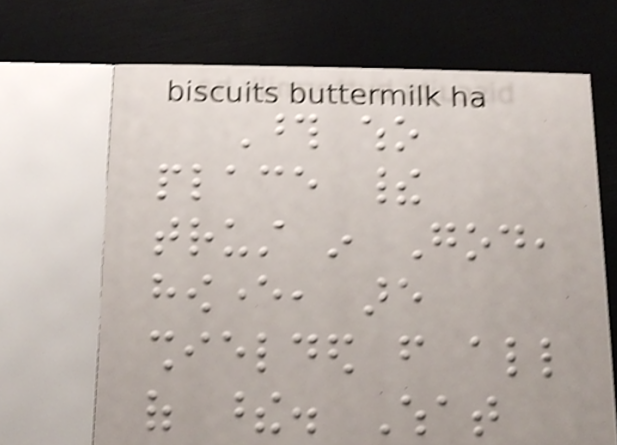Those who
place their
trust in God,
however, are
shielded from all
of these. What
